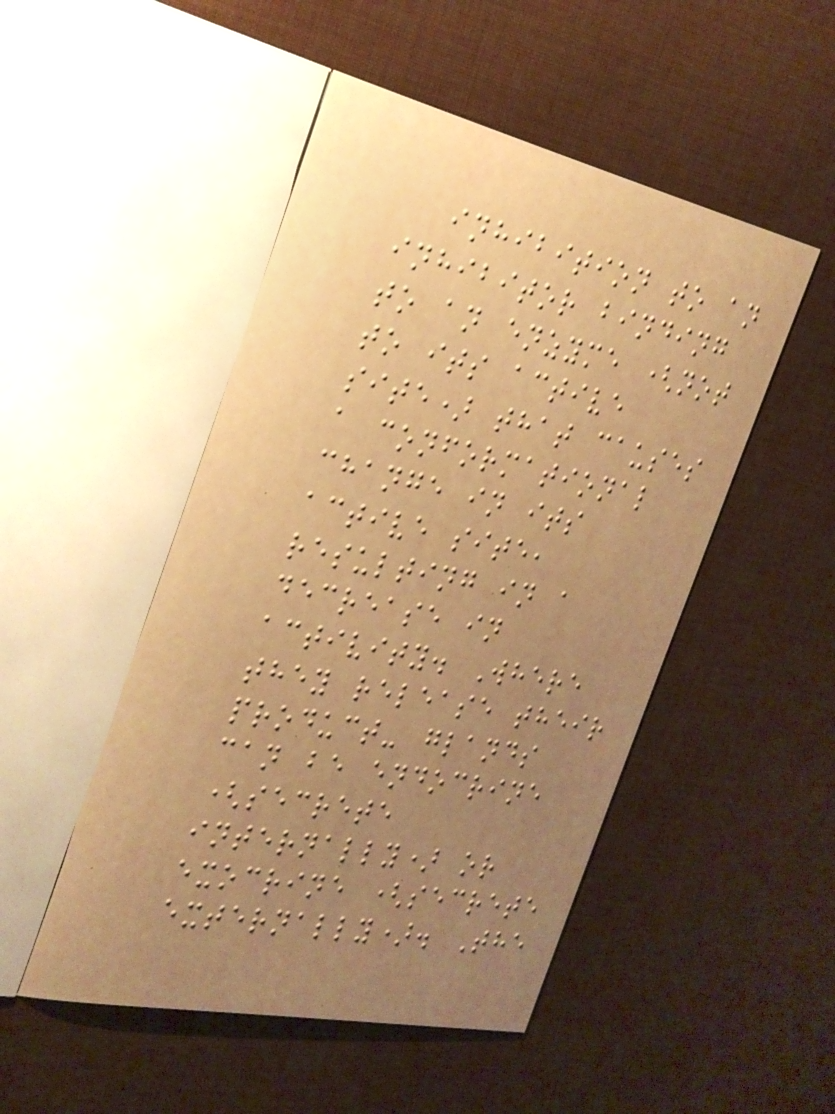inhibition to an
inhibitor binding
to an enzyme (not
to its active
site) that causes
a conformational
change in its
active site,
resulting in a
decrease in
activity. Where
they release their
product- glands
can be endocrine
(secrete
internally) or
exocrine (secrete
externally). The
